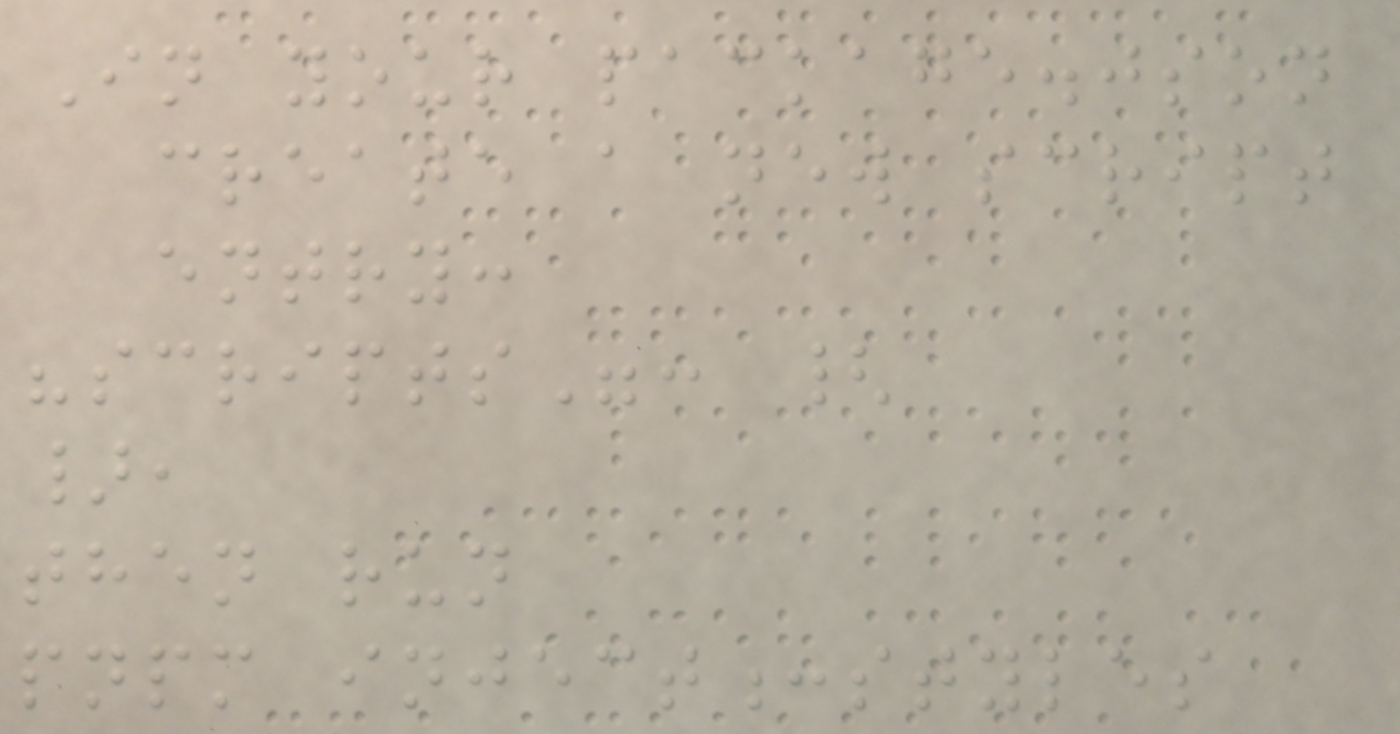In your package.json
create a new script
entry:
"scripts": {
},
then run
pnpm inject:styles
